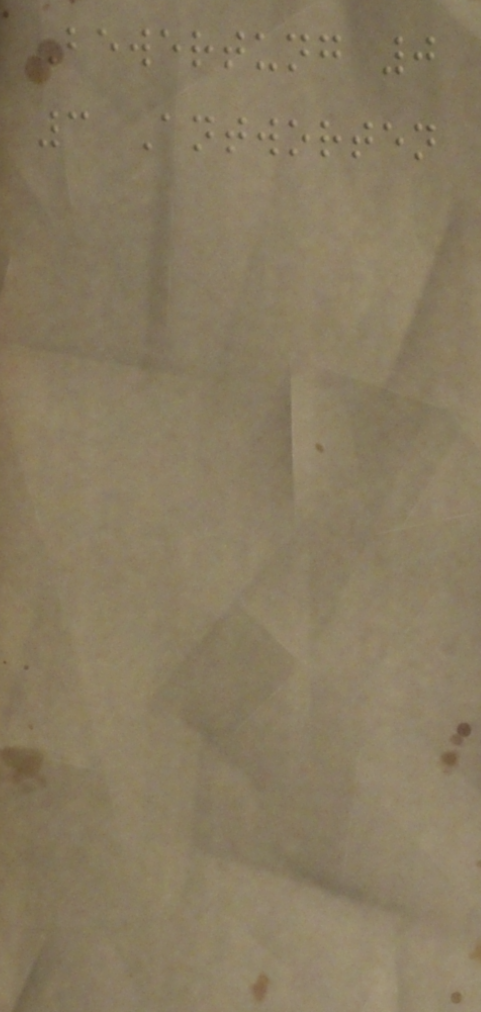Bewertung 0
3 Antworten
